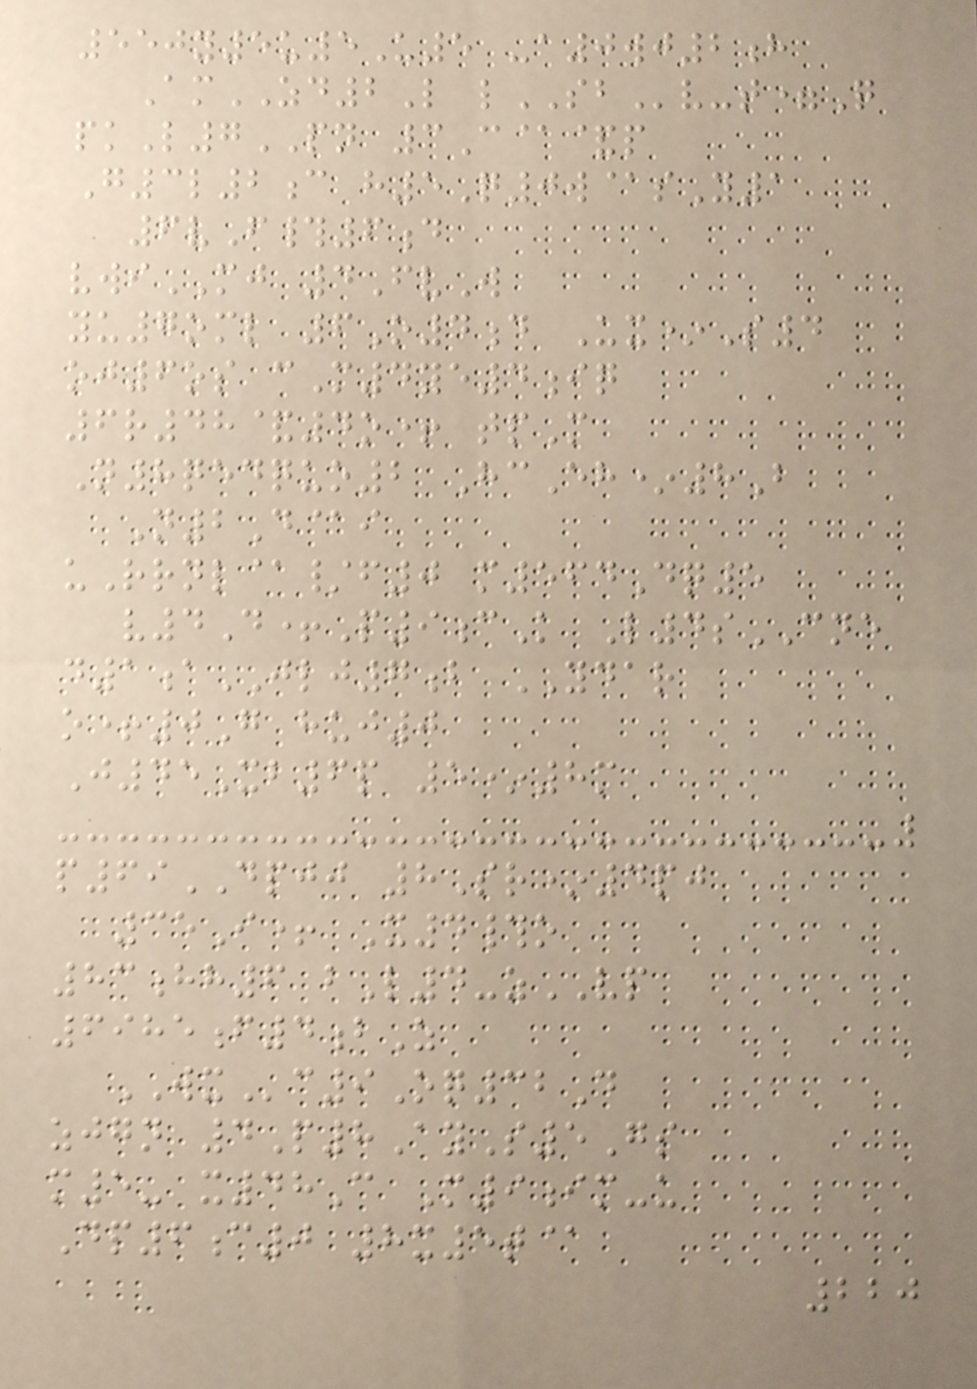550y5u5U5 -a0wj2h
AmZD2L lSBv-t=Q
pkL7PN 3C@&p
G3l2c h5Q0w@sY1
6vF#6d
vwiMJ 4FvW
yu7oml 6O4d Ux*S4
oj6os cM4ye4iq
6r48&4o+ tpM
N8qedquo2 HcEh*8B
N2D@i
uRrnl@/f0 m564Dq5
v4D+P9cK L4sCNE
d1aJLJ7b YDAR
o+0G huj0
J45Xb6p 5*8m
p69DPJJ 8Sr*4pj
35I+ X4#o
83hh6 bL4-zVP
6985f4bZ
WXc9Oq32D
zjgn 4P8AyS5Gs
m5- x48C M9im-u
Dp6c0 8x5t@
220
